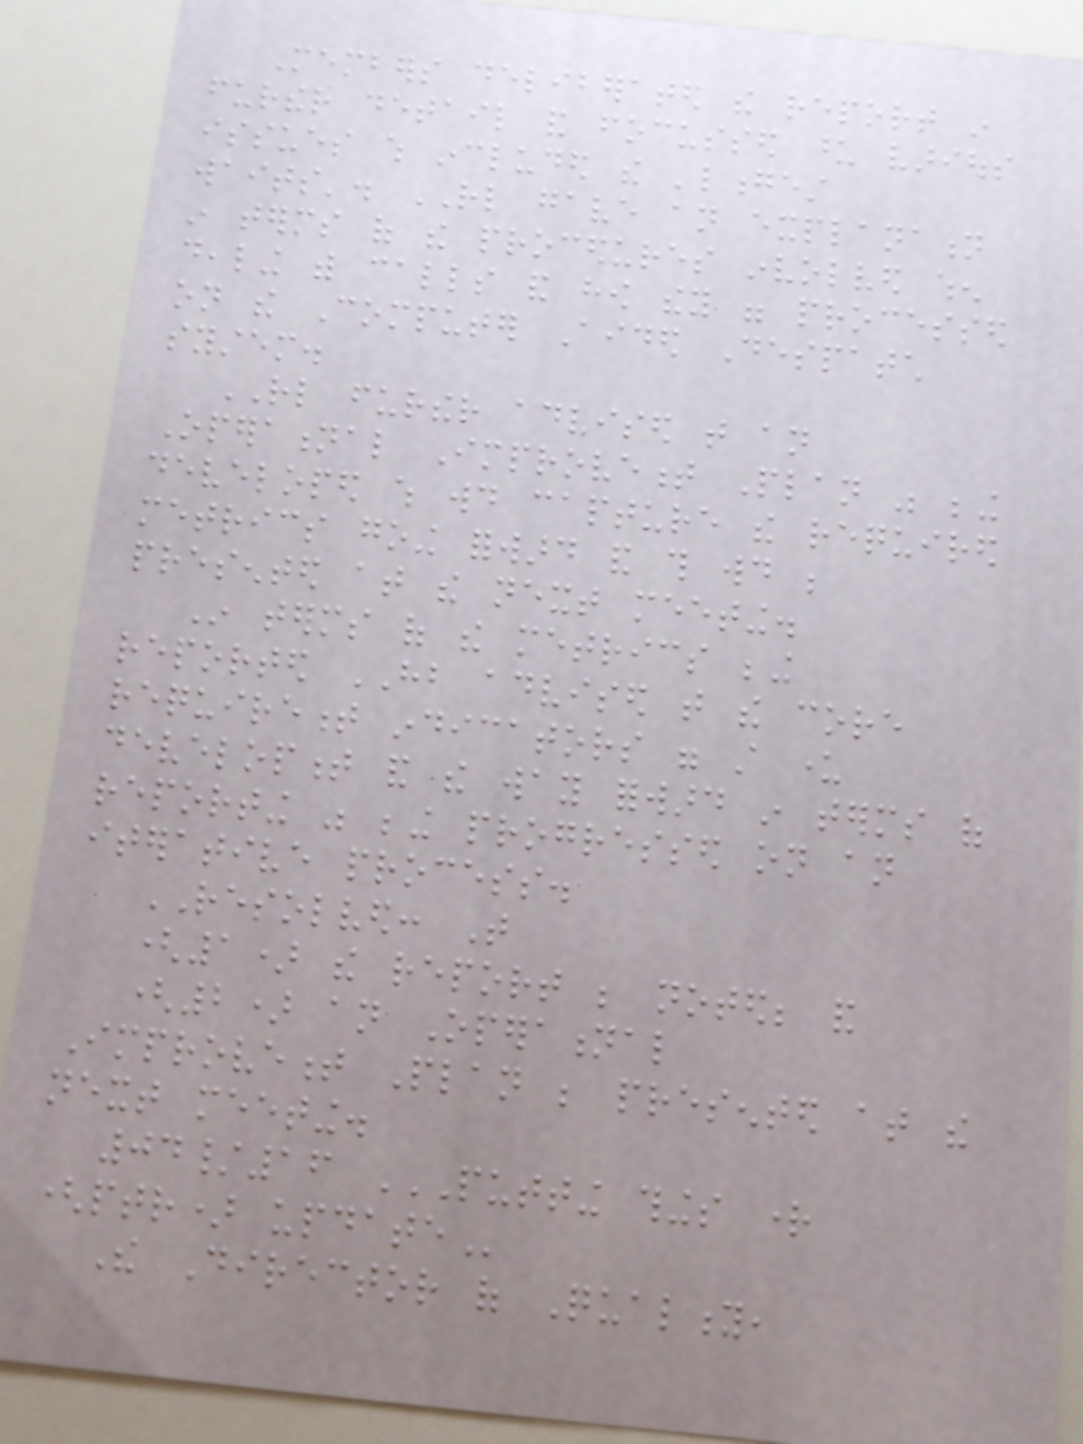Members deliberated the report in
further detail and focussed upon various
issues which included the 'longest
waits'. RL gave an explanation
in terms of the procedures involved when
dealing with calls and how they were processed
on the Computer Aided Despatch
system.
RL further advised that an
Operational Improvement Plan was being
developed which would capture the required
metrics going forward and this would be
presented at the next meeting.
In terms of the metrics being
reported HB advised that the core
requirement indicators were still under
development and the way forward in terms of
reporting was being progressed on an
iterative process.
RESOLVED: That
(1) the report be noted; and
(2) an Operational
Improvement Plan be presented at the
next meeting.
04/16 PUTTING THINGS RIGHT
(PTR) UPDATE
The Director of Quality,
